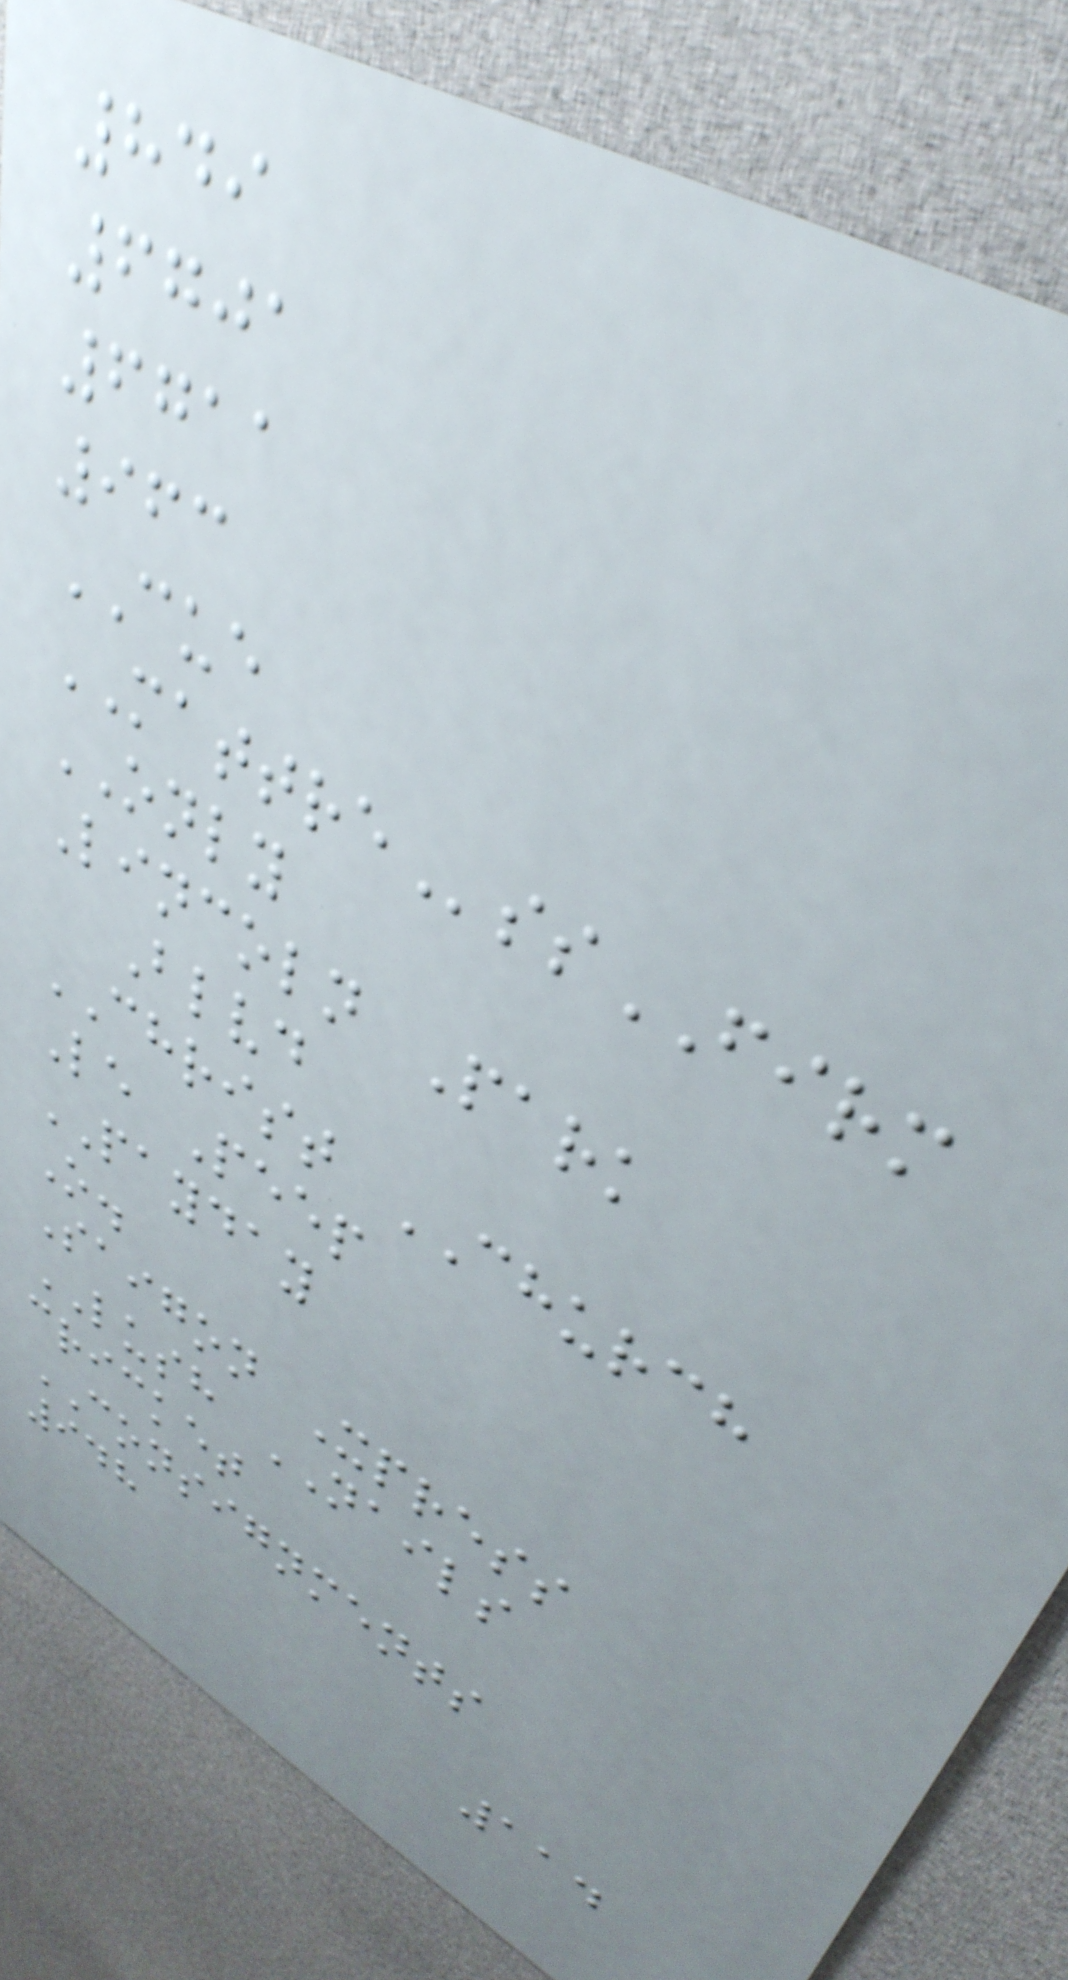849
6701
6711
963
CUE
MATTREssFIRM
ONLY
Lincoln Park
Blvd
CHRIST CHURCH
Le Peep
PAYDAY
O.
Saigon Xpress
LUSH NAILS
cricket
CONSIGNMENTS
948
114
